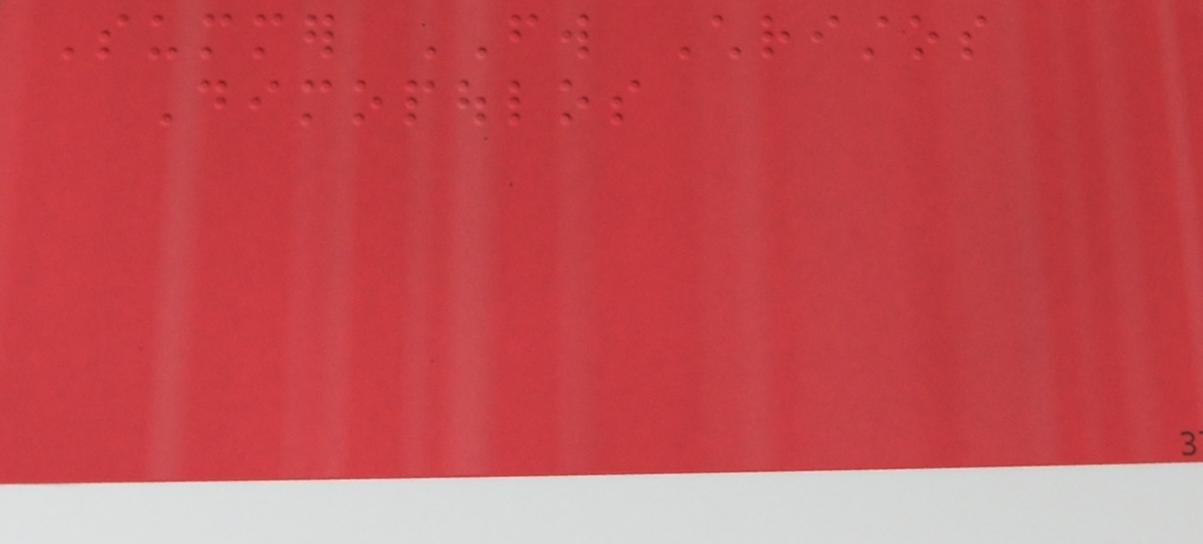Summer FW Christos
Dimopoulos
